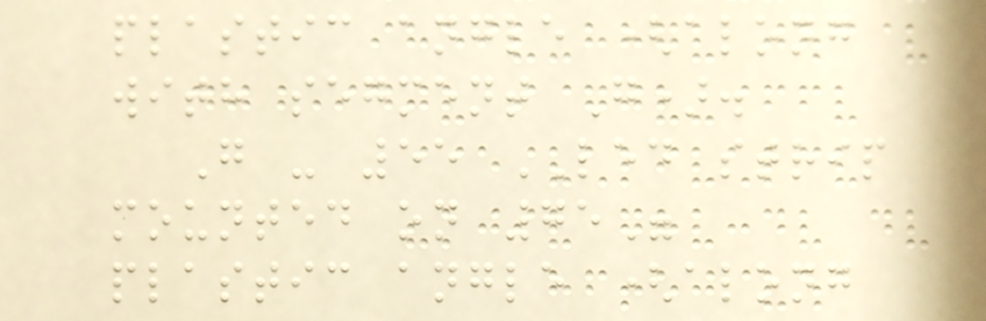plastic angle (along
with segment G).
G - 55 LED strip
mounted on 75"
plastic angle (along
